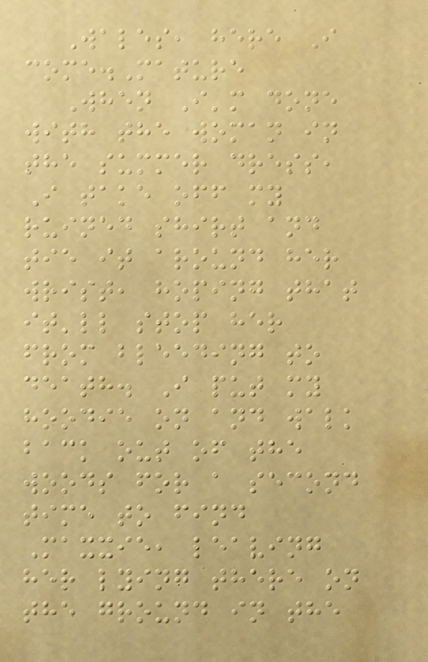Wales, here I
come.Mature
When I'm done
with the woman in
the summer dress,
I take off my
ruined shirt and
tie it around her
wrist, hoping that
it'll stop her
from bleeding to
death. I put my
hoodie on and walk
back out of the
woods for a second
time to find
Maxxie, leaving
her lying there on
the ground in the
